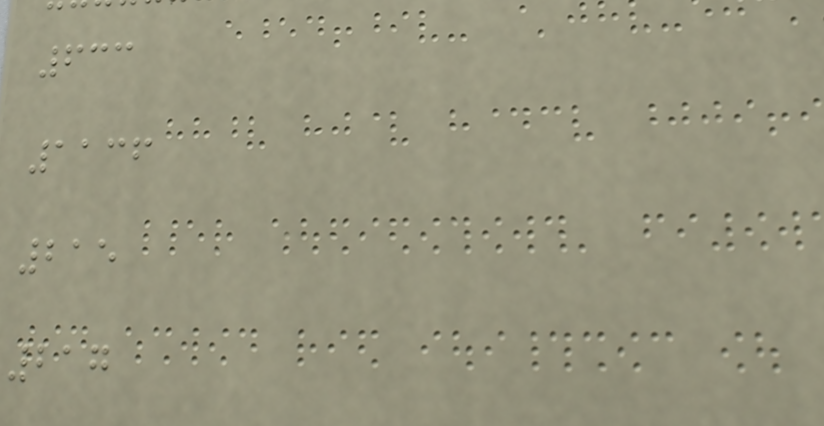633
1136
215
217
